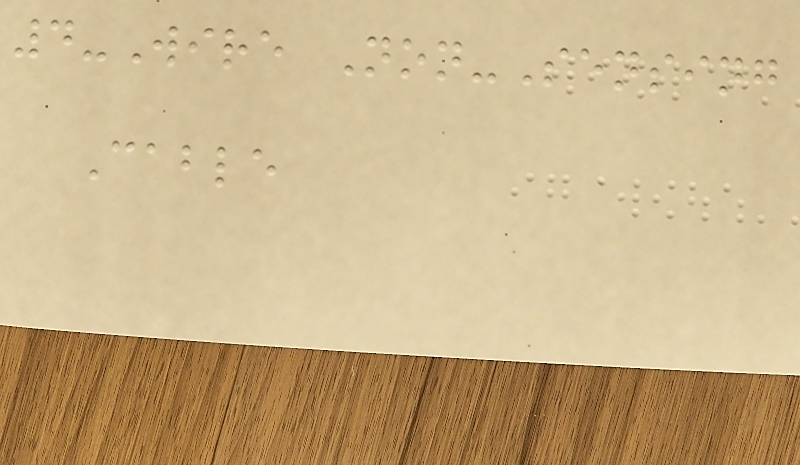4-Wire Non-Sensing
Cable
